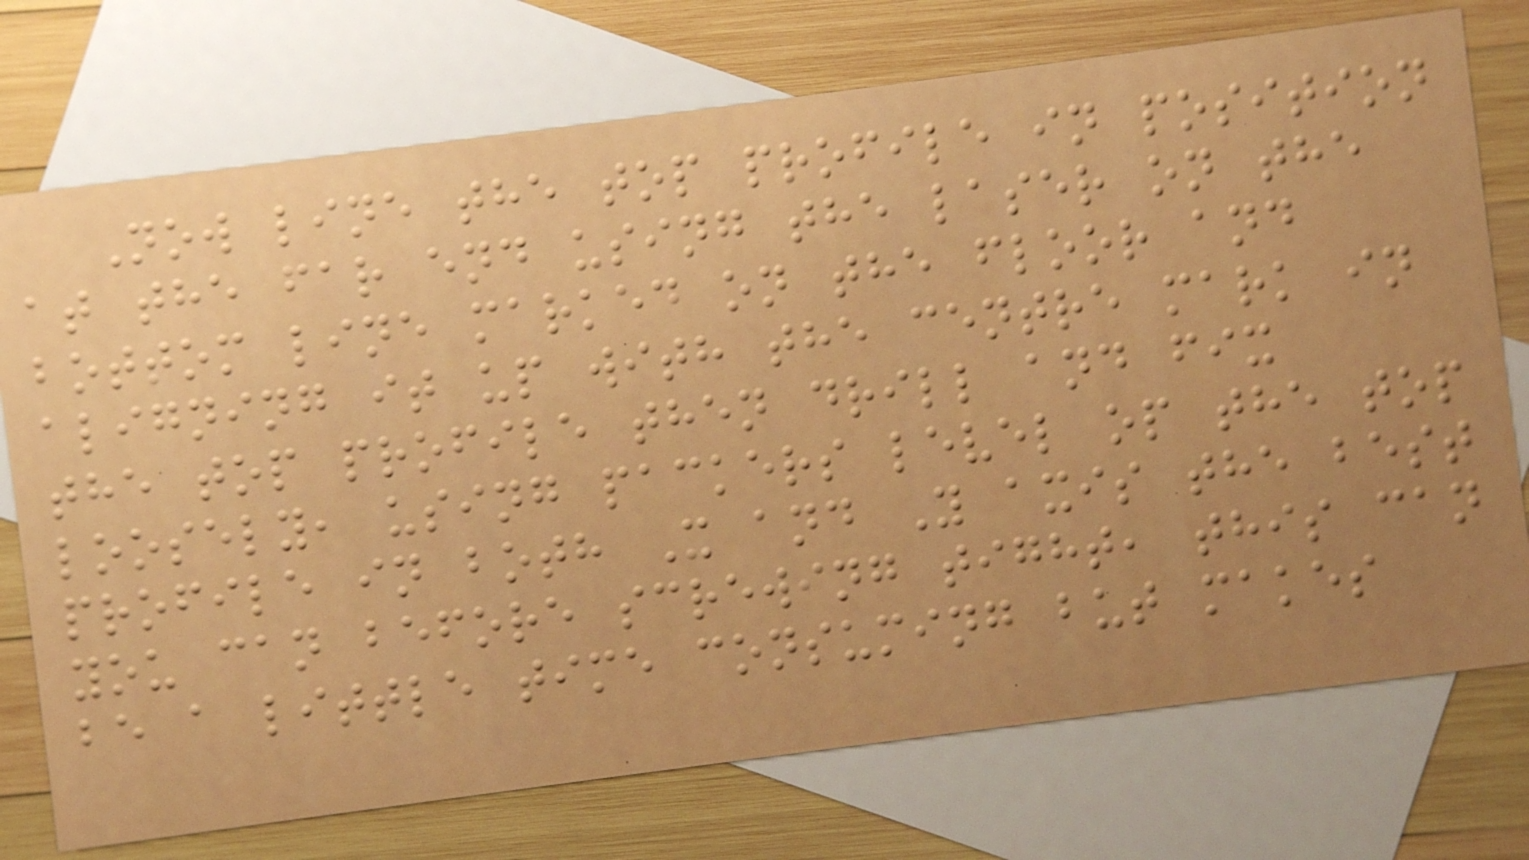Now line the top profile in position
at the far end using the laser on the
bottom line marked on the floor and
aligning it up with the centre mark in
the top profile then drill and fix
loosely, using packers level op the top
profile in both X and Y axis the best
you can before screwing tight, this can
be a little time consuming but makes
